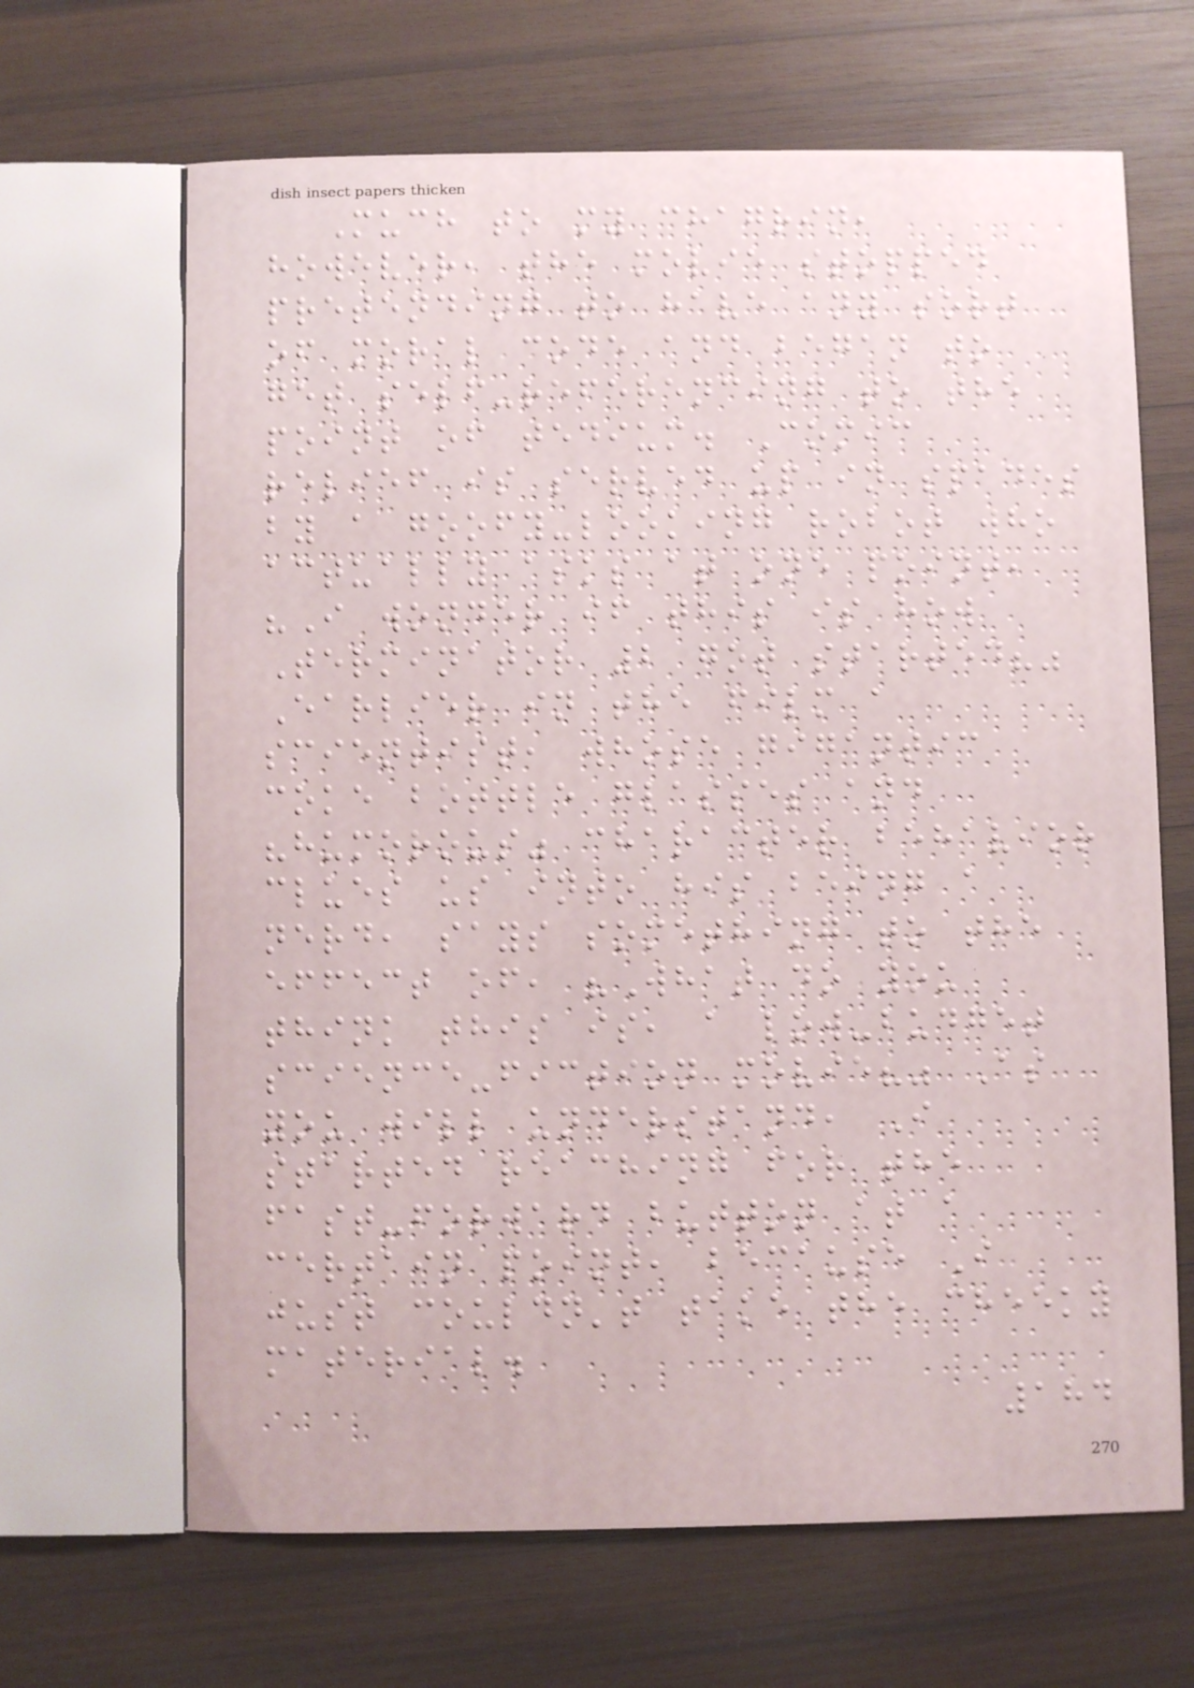Much to my chagrin,
however, the movie stopped
pretending to have any sort
of moral code and began to
get self-referencing to the
point of tedium. Comic
relief is served up in spades
by a goofy-looking robot who
actually asks at one point,
"I wonder if this is how
Terminator 2 got started?"
Earlier in the film a
scientist, whose gigantic
coke bottle glasses and
"humorous" character behavior
clues us into his being a
nerd, says something to the
effect of, "What do you
think this is, a low-budget
science-fiction movie?" As
you will understand, I
started reaching for the
fast-forward button at a
certain point, because I
just couldn't take the cheeky
material.
184
